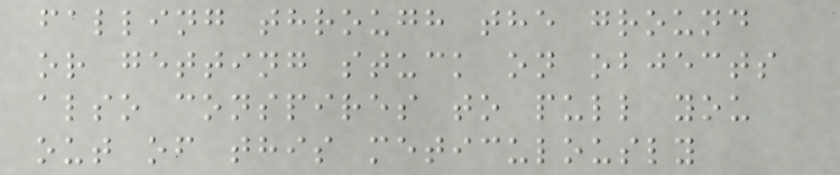falling through the ground
or getting stuck on objects
also conspires to pull you
out of this meticulously
